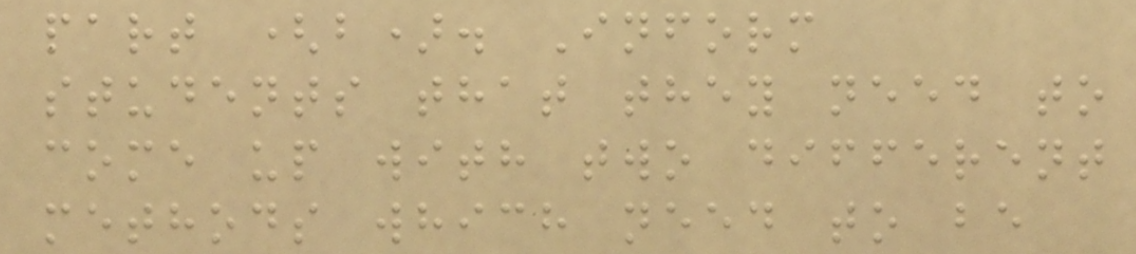part (b). Inform
students that they need to
come up with two different
methods which need to be
